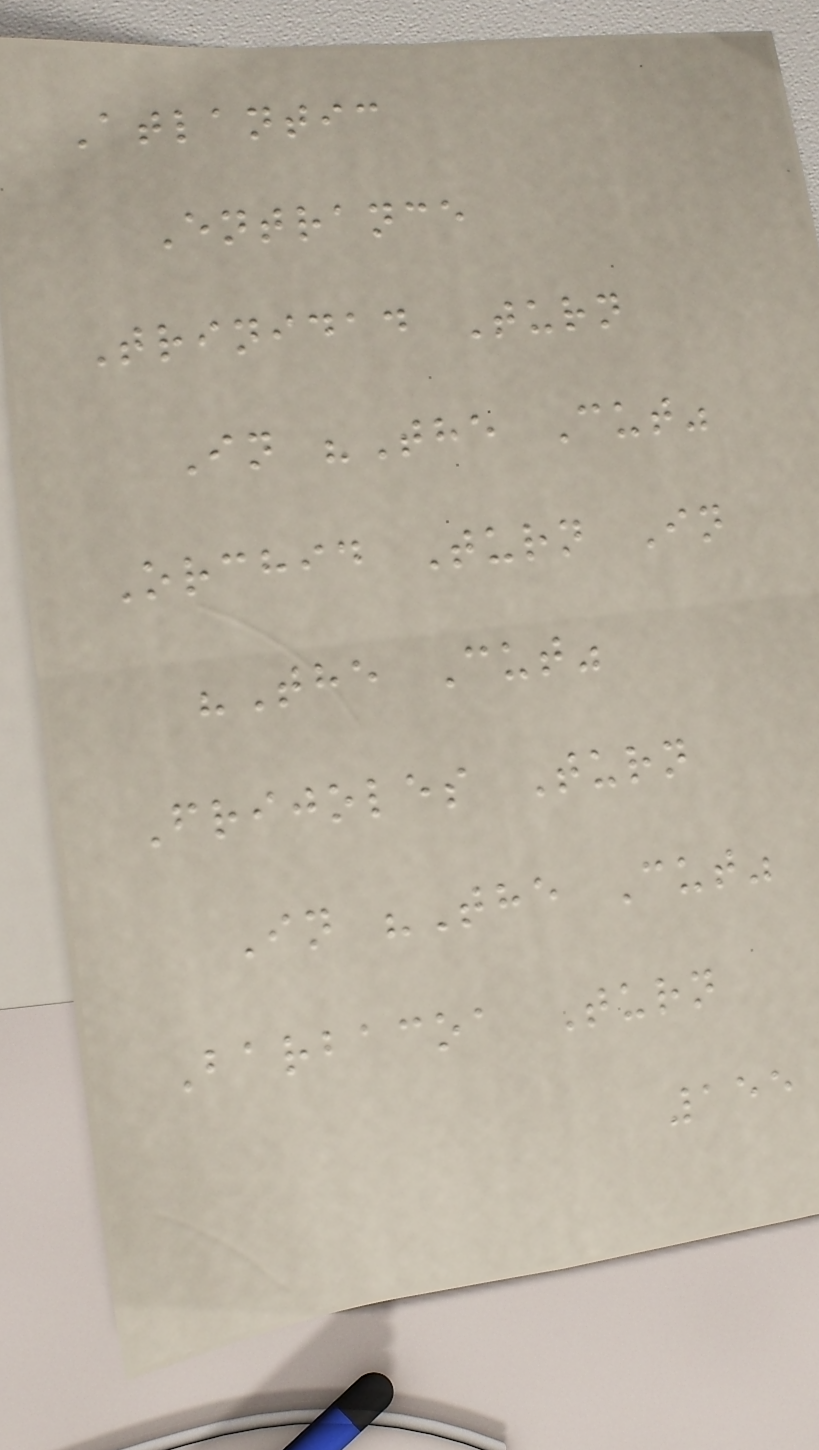Atlantic
Entrance
Trinidad Turn
In "The Cut"
Orchid Turn In
"The Cut"
Frijoles Turn
In "The Cut"
Barbacoa Turn
155
